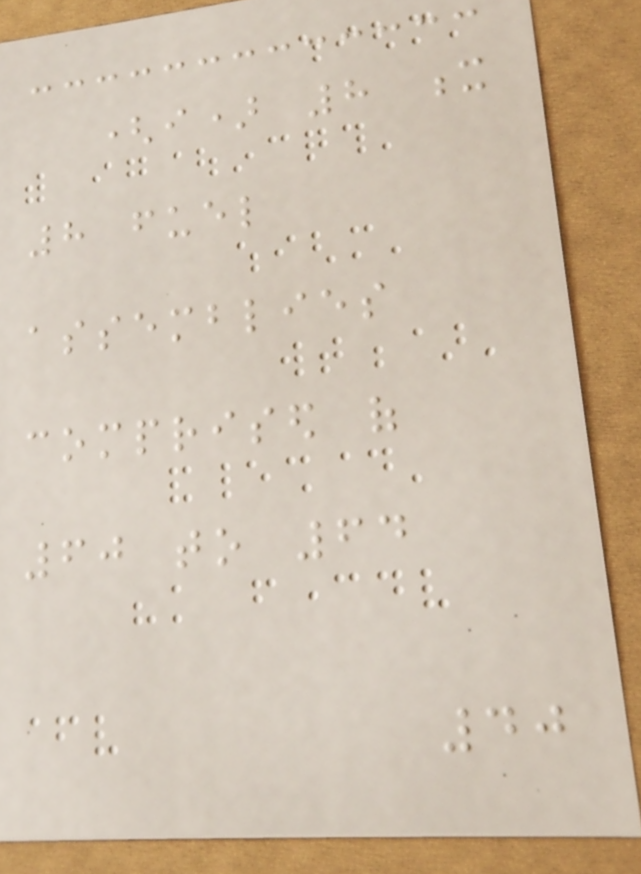(i) 8 x
8 fuel
assemblies
comprised of
60 to 64
40
